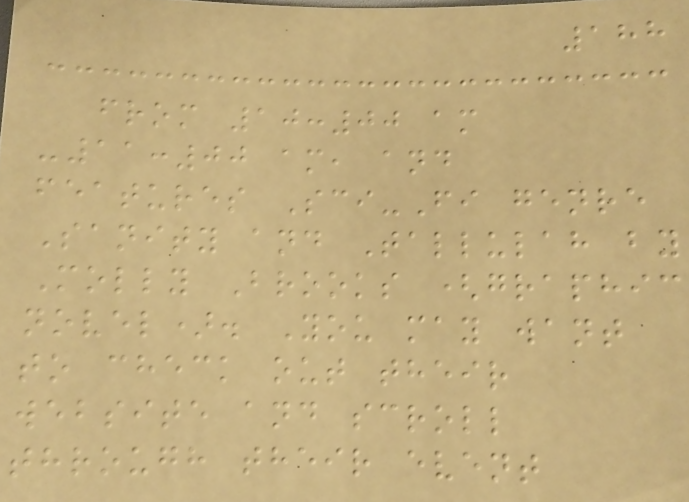188
from 10:00 am
-11:00 am, and
features Sci-Fi genre
Sanity and Tallulah by
Molly Brooks (graphic
novel). You may want
to check out their
website and scroll
through their event
